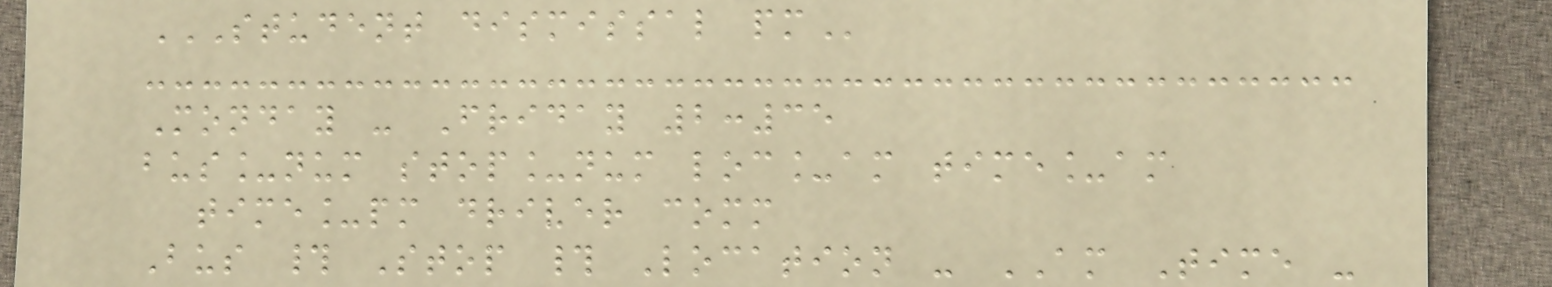STUDENT DISMISSAL PM
Monday - Friday 2:35
bus_num stop_num loc_am time_am
time_pm driver comm
Bus # Stop # Location - AM Time -
